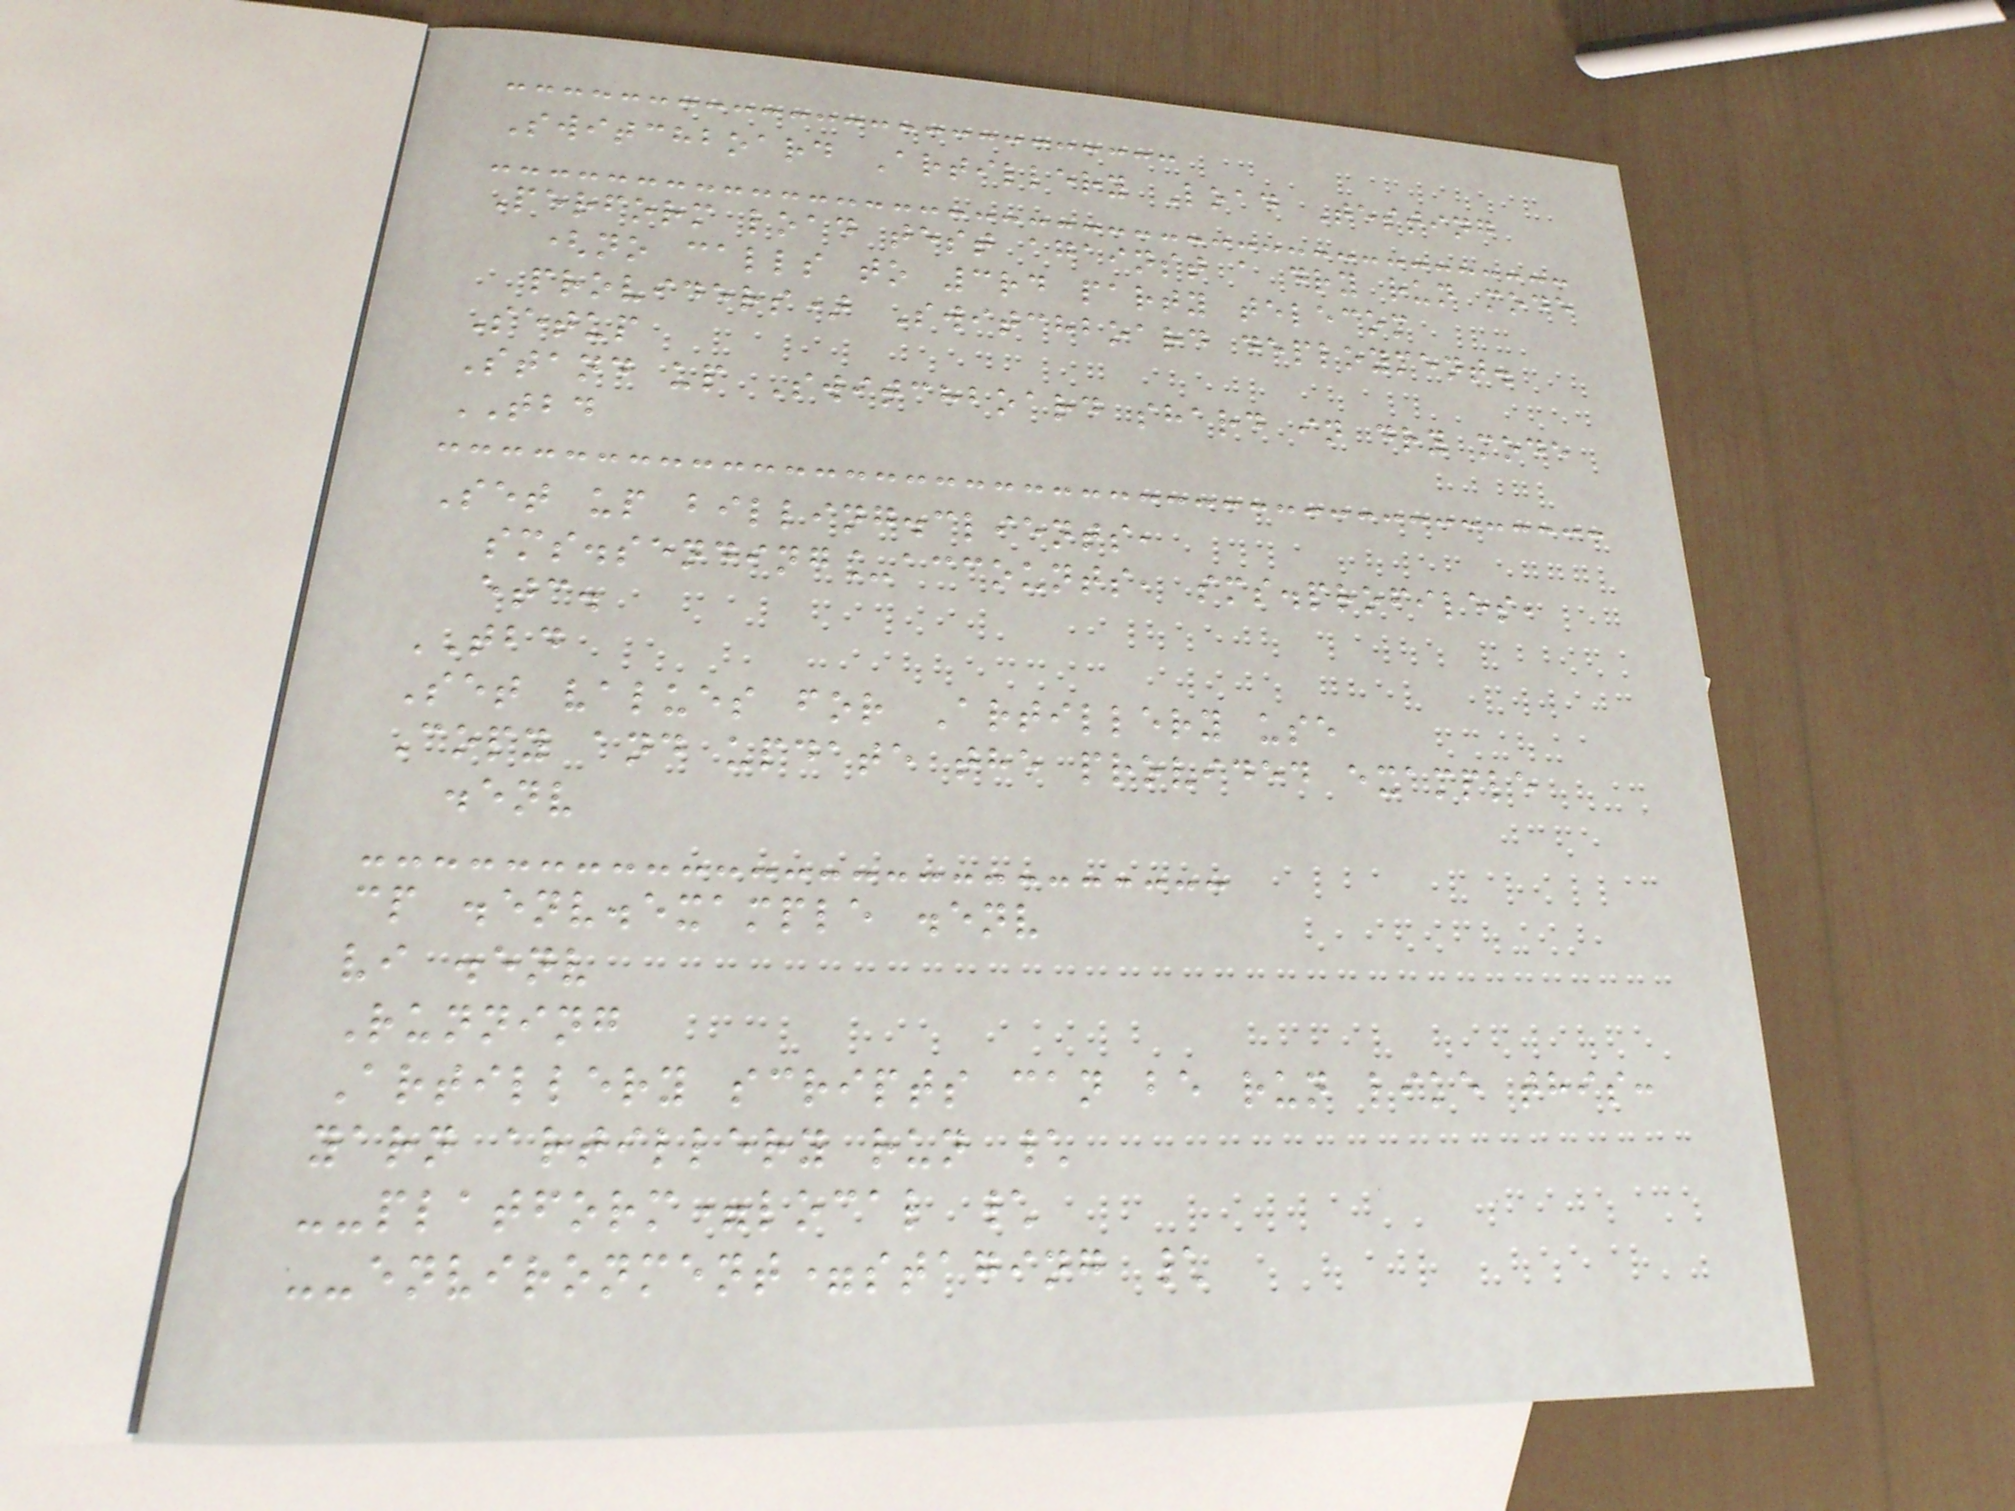Switchboard Artillery Load Testing
Perform load test against a dry run mode
(no calls to 3rd party telecom
providers) Switchboard deployment.
Setup
Stand up Switchboard shard in dry mode
TBD
Set up billing.clients,
sms.sending_accounts, sms.profiles,
etc.
TBD
Set values for Artillery use
Copy and update the provided example
.env
cp .env.example .env
vi .env
Running
Artillery scripts can be run like this:
yarn artillery run \
--platform=local \
--environment=staging \
